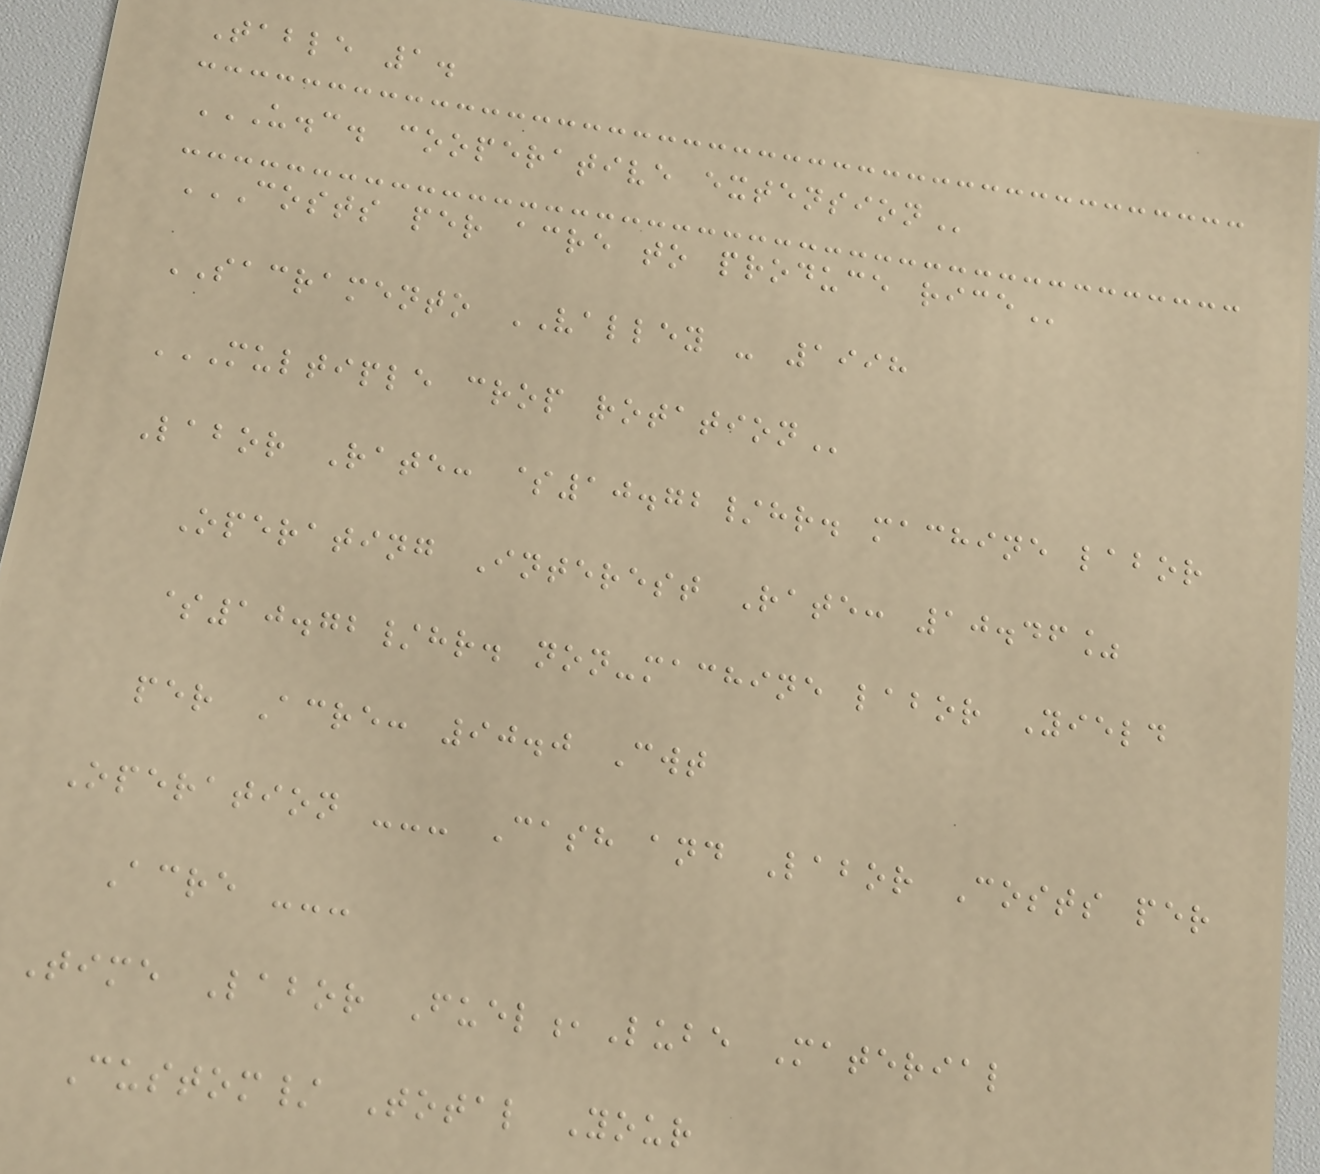Table 1.
U.C. COOPERATIVE EXTENSION
COSTS PER ACRE TO PRODUCE RICE
SACRAMENTO VALLEY - 1998
MULTIPLE CROP ROTATION
Labor Rate: $10.72/hr. machine labor
Operating Interest Rate: 10.46%
$10.72/hr. non-machine labor Yield
per Acre: 90.0 Cwt
Operation --- Cash and Labor Costs per
Acre ---
Time Labor Fuel,Lube Material
Custom/ Total Your
